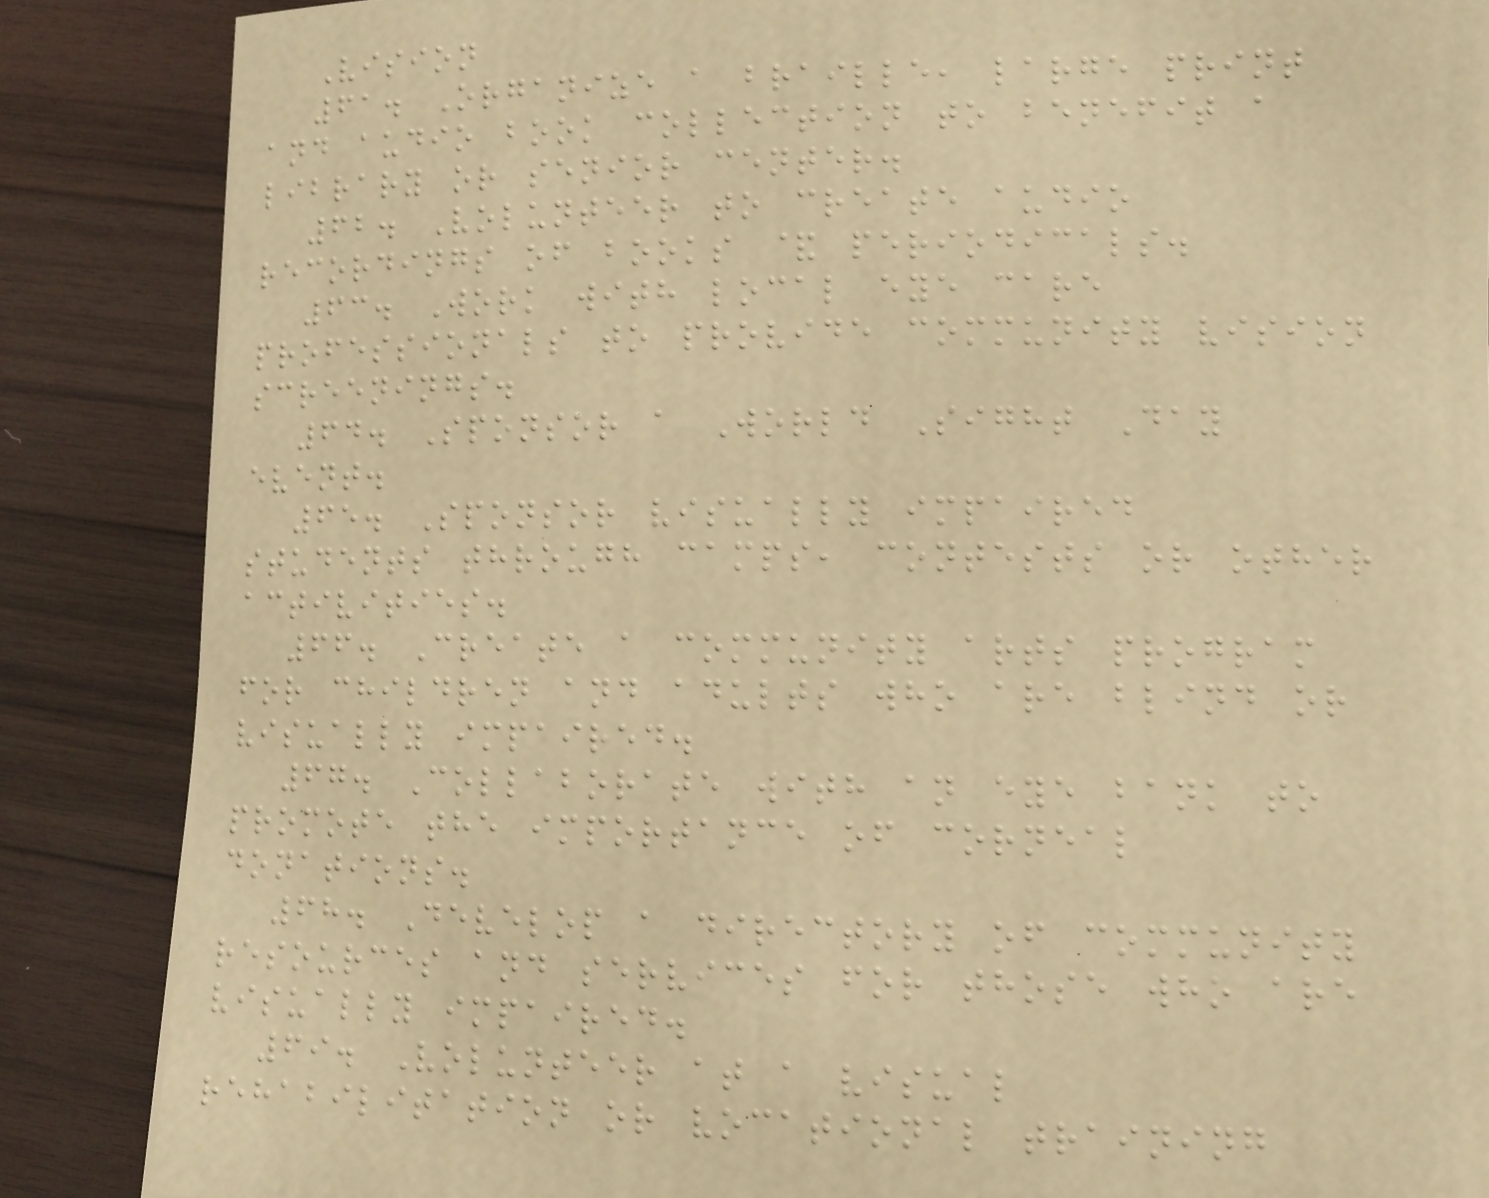Vision
61. Organize a braille, large print
and audio book collection to benefit a
library or senior center.
62. Volunteer to create audio
recordings of books & periodicals.
63. Work with local eye care
professionals to provide community vision
screenings.
64. Sponsor a World Sight Day
event.
65. Sponsor visually impaired
students through camps, contests or other
activities.
66. Create a community arts program
for children and adults who are blind or
visually impaired.
67. Collaborate with an eye bank to
promote the importance of corneal
donations.
68. Develop a directory of community
resources and services for those who are
visually impaired.
69. Volunteer at a visual
rehabilitation or vocational training
